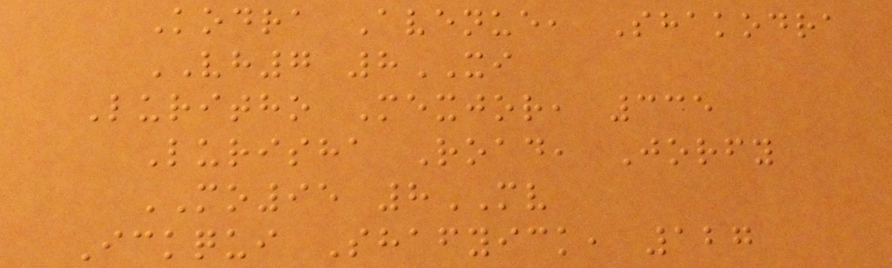Kodra Avenue, Shakodra
VH7 8XI
Luritho Mexjor, 335
Lurisha Road, Jorfy
MO95 8MV
Ickqui Shafyick, 127
